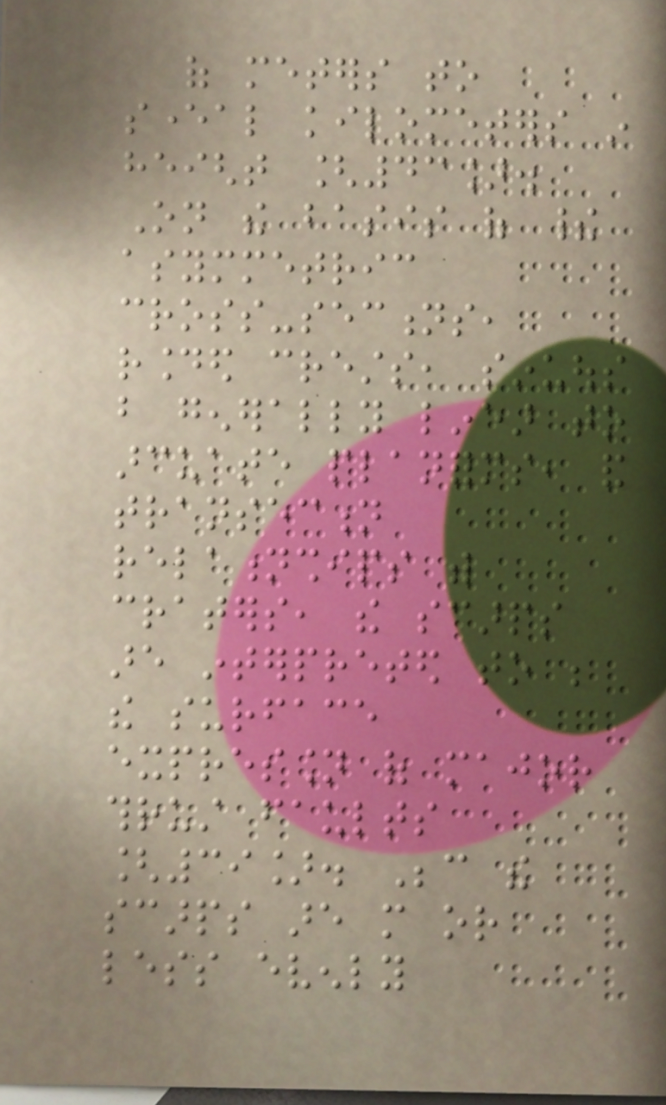of meters to
several kilometers in
height [43].
On the basis of their
asymmetric
cross-sections,
rounded crests, sinuous
but generally linear to
arcuate planforms, and
transection
relationships with
craters, the scarps
are interpreted to be
the surface
expression of major
thrust faults
[39]. Because the
scarps are more or
less evenly
